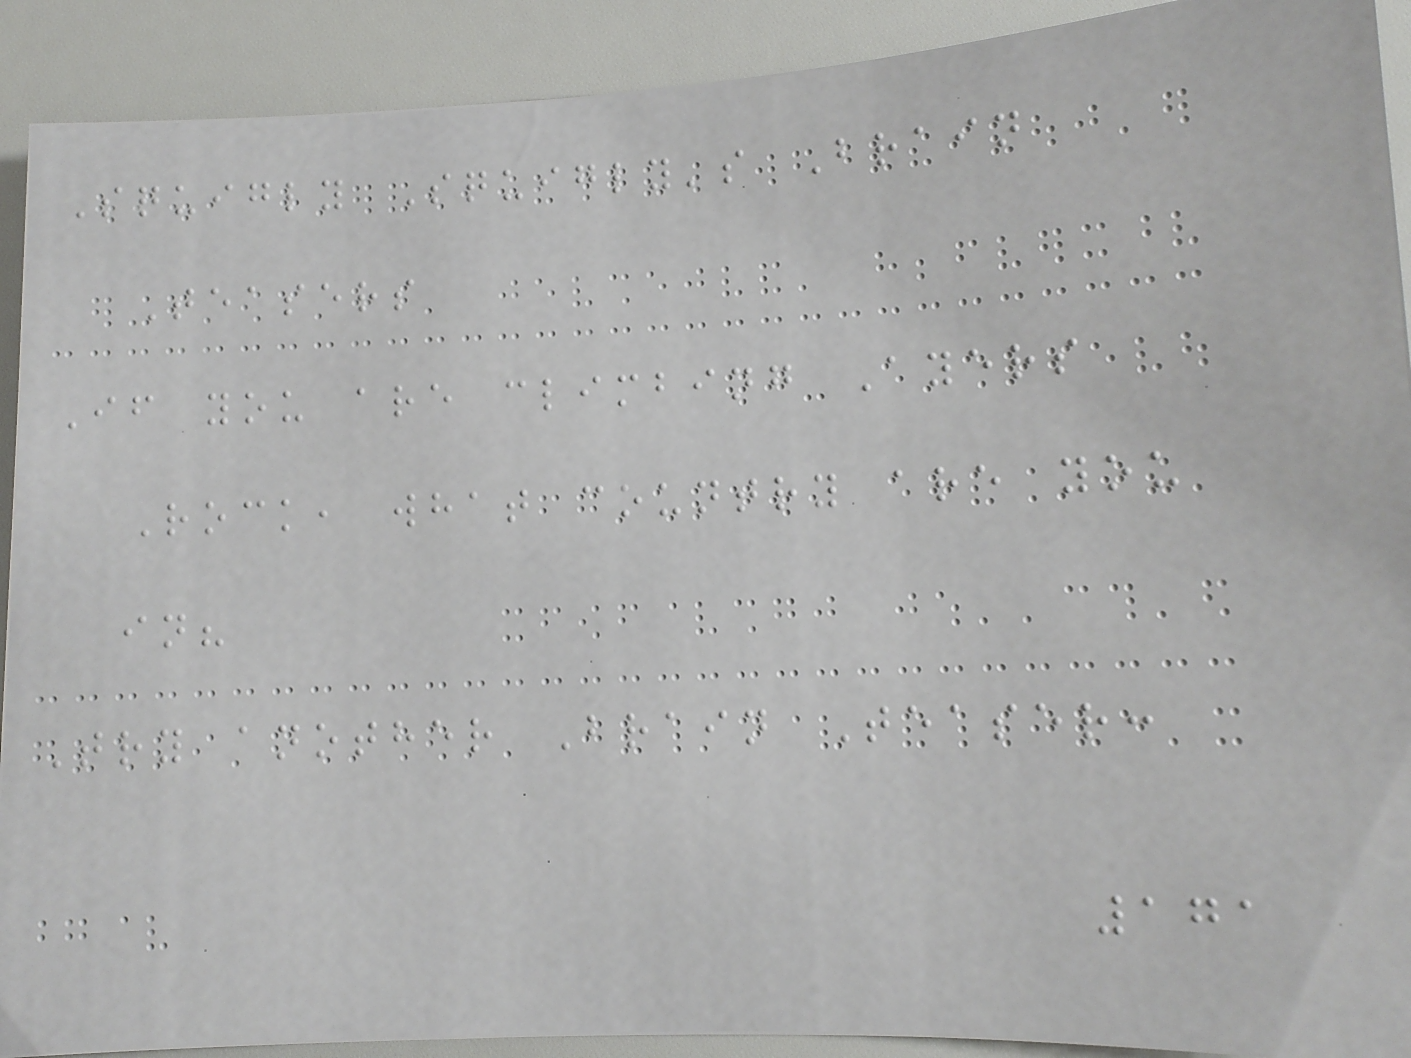Squigly Squigly's Brain
Teasers
If you are climbing Ayers
Rock, what country are you
in?
Try another Brain Teaser:
171
